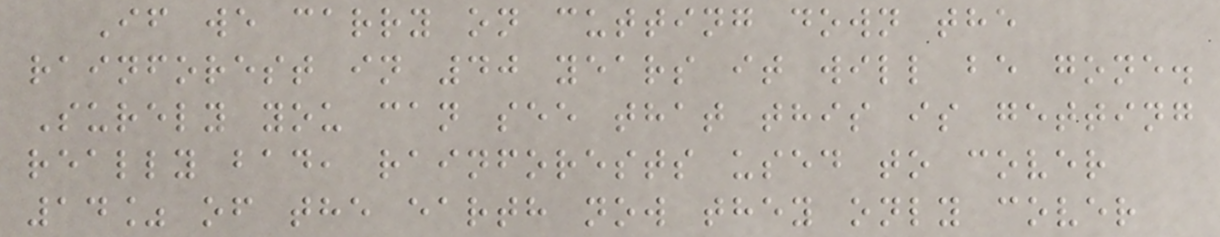If we carry on cutting down the
rainforest in 40 years it will be gone.
Surely you can see that this is getting
really bad, rainforests used to cover
14% of the earth now they only cover
